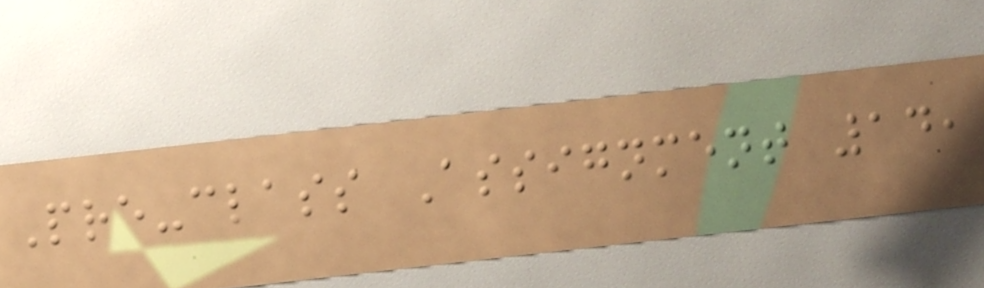Pre-class Assignment 14,
